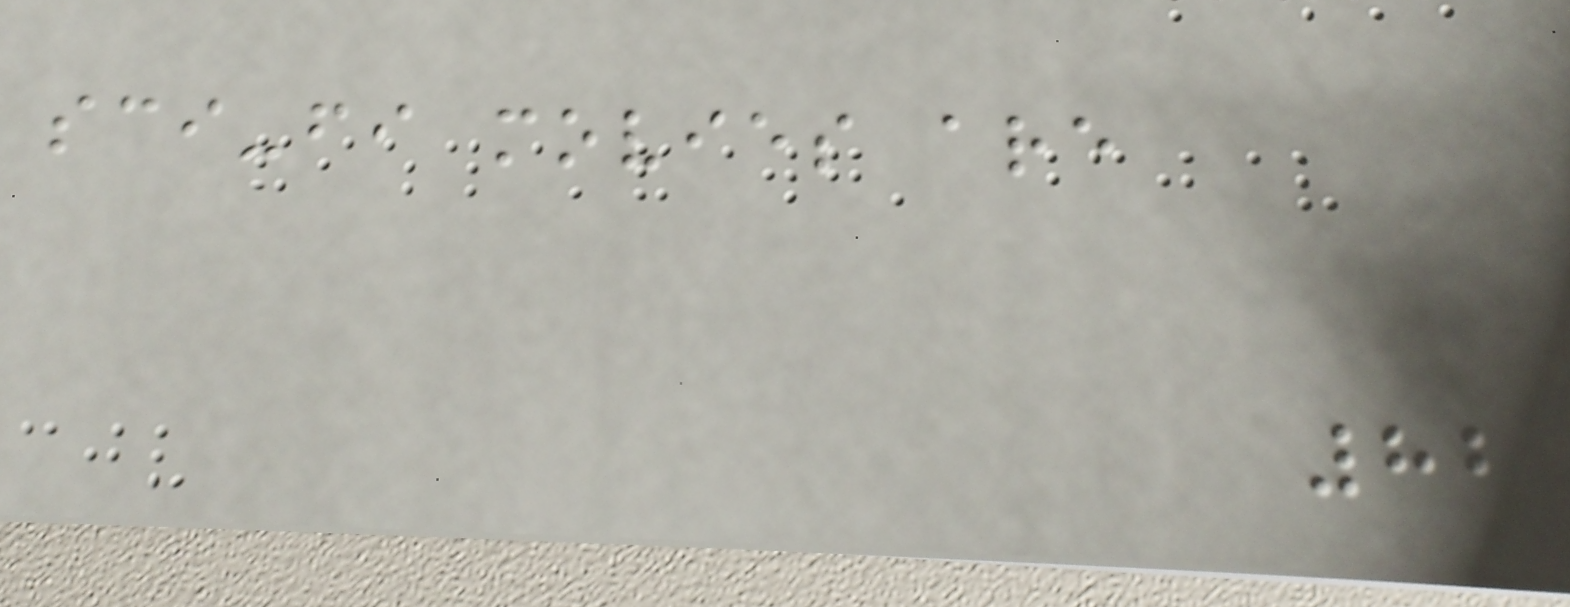sci-fi movies are
82
